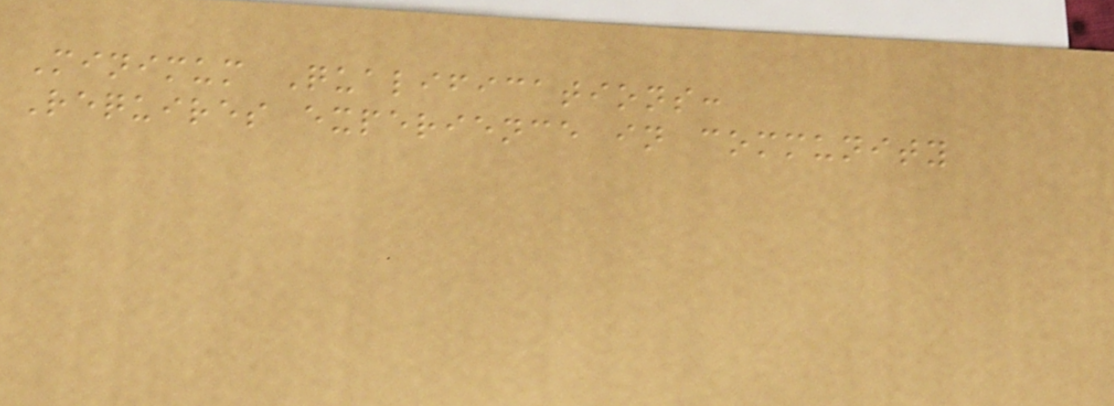Minimum Qualifications:
Requires experience in community
